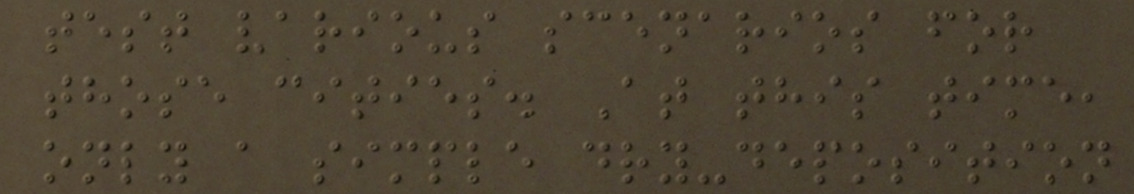test various scenarios for
those cities. At this time,
only a simple dry-deposition
